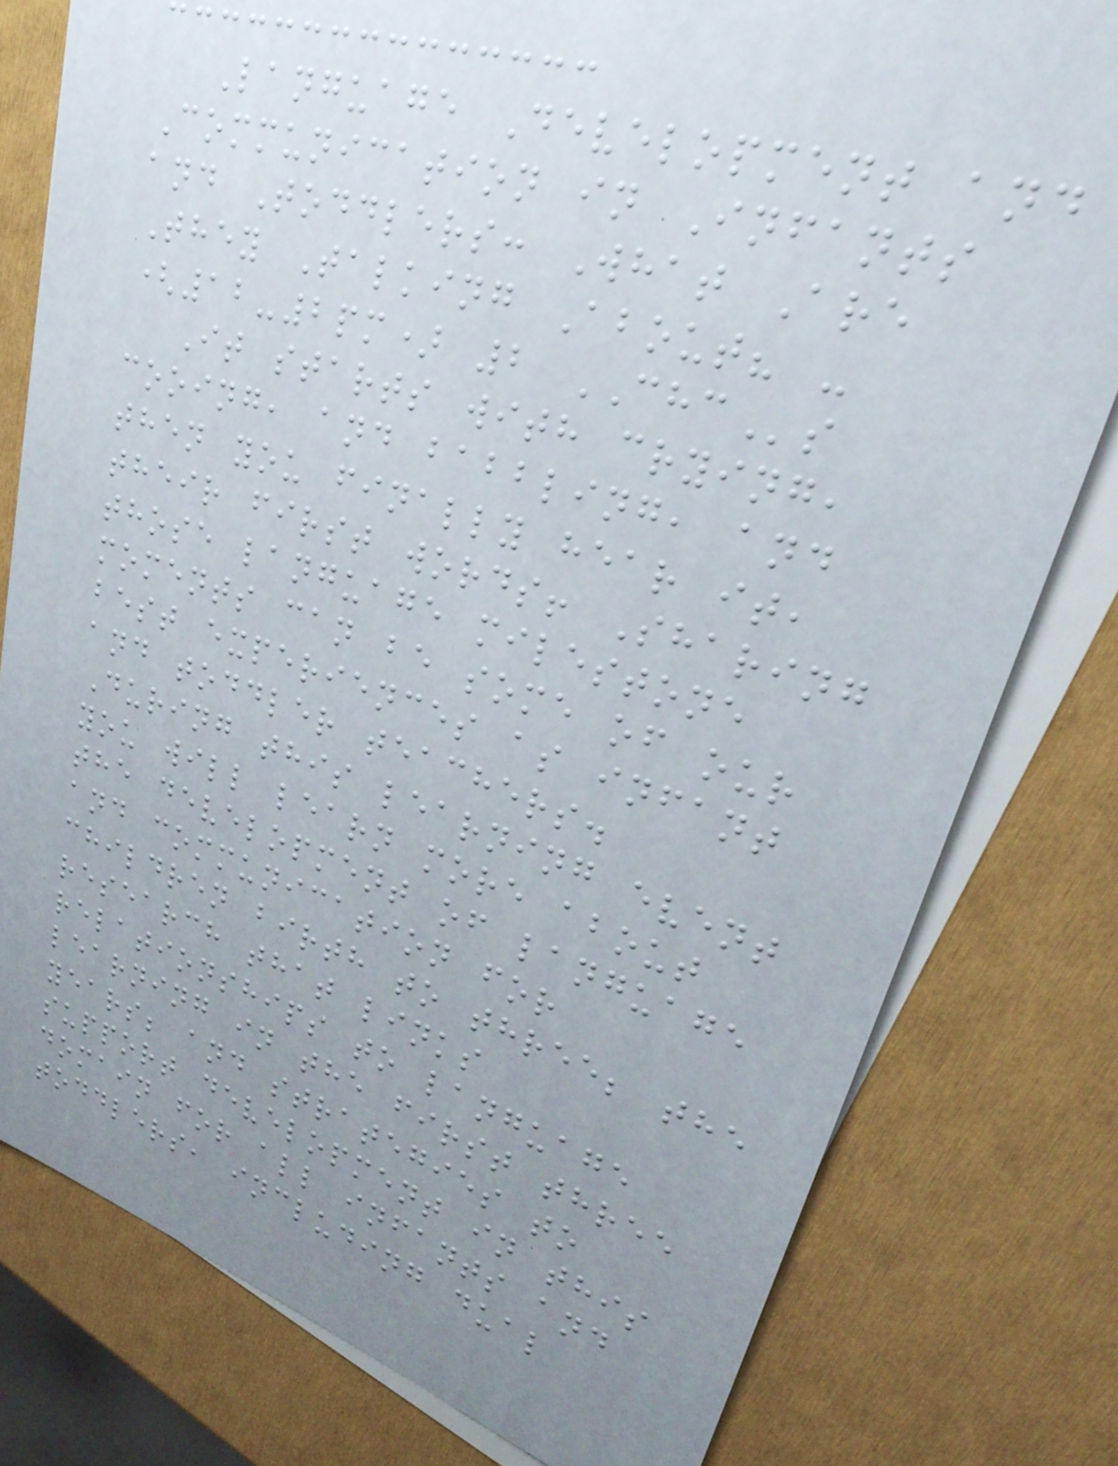Language Development and
Communication in Infants
and Toddlers: What Are
They Talking About? -
(12-2pm) 2 CHCs
It starts with crying,
cooing, and babbling, and
then you finally hear it,
their first words! Sharing
those language milestone
moments can be some of our
best experiences as infant
and toddler teachers.
During this learning event
you will learn more about
the development of language
and communication for
children birth to three; the
research that links
relationships to language
learning in the first three
years; and strategies to
support development in this
domain for all infants and
toddlers, including dual
